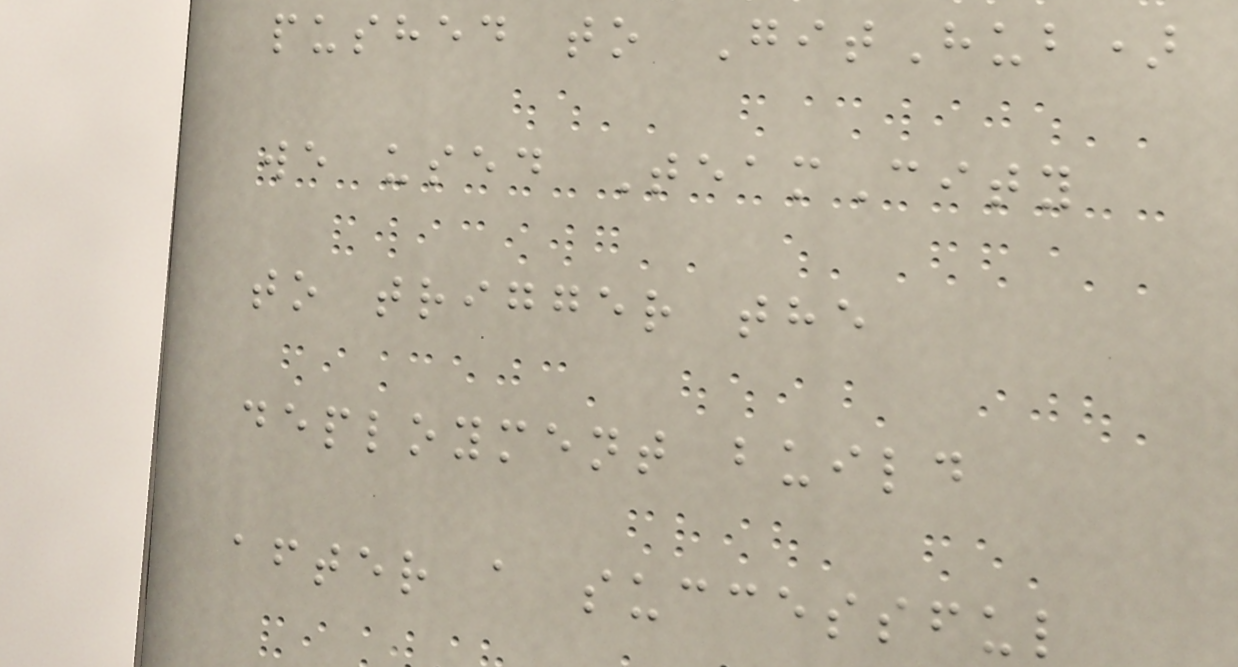pushed to GitHub)
we used TeamCity
to trigger the
deployment build
after a successful
